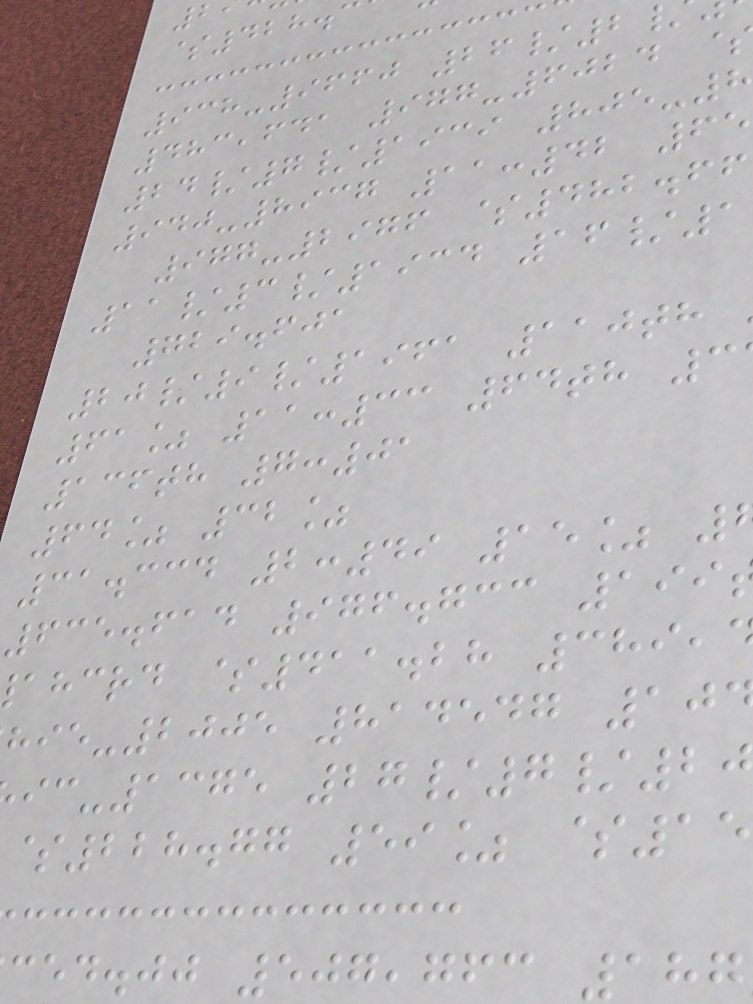$428.
938-9660 26/2
483,641 977-6024
24/7/1939 805-
940-8937 11:42 65
977-2976 $482.66
11/3/1934 16/1
729.601
20/9/1961 110th
61% 11:33 64th 3
136th 7:01
64% 32%
31.334 2:49 15%
635.614 976.733 199
ahcrd $411.28 389,
-2005 814547 10
-1375 27/7/2
$228.77 59% $15
ced.jj 507,763 187
